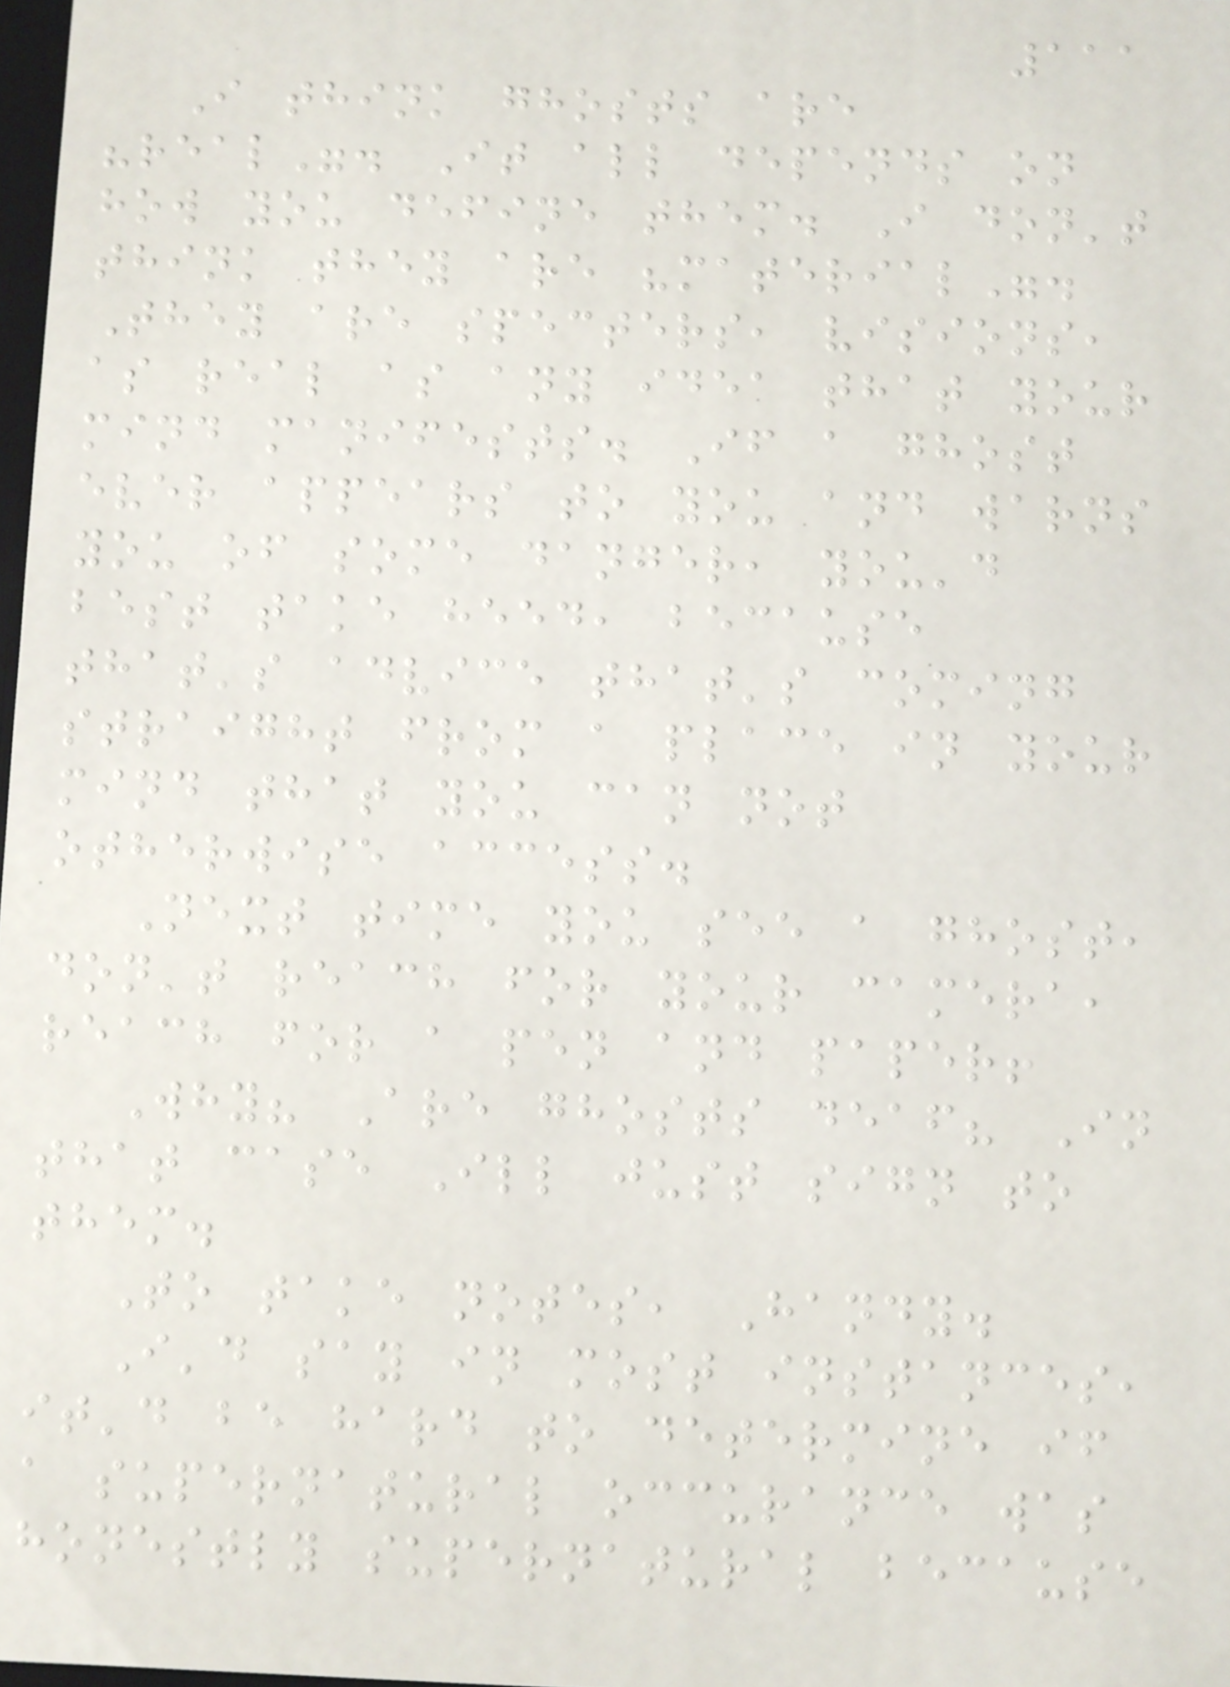111
I think ghosts are
"real". It all depends on
how you define them. I don't
think they are "material".
They are specters, visions,
as real as any idea that your
mind manifests. If a ghost
ever appears to you and warns
you of some danger, you'd
best take heed, because
that's advice that's coming
straight from a place in your
mind that you can not
otherwise access.
Next time you see a ghost,
don't reach for your camera,
reach for a pen and paper!
Why? Are ghosts deaf? In
that case Ill just sign to
them.
To take notes, Handy.
I'd say in most instances,
it'd be hard to determine if
a supernatural occurance was
honestly supernatural because
